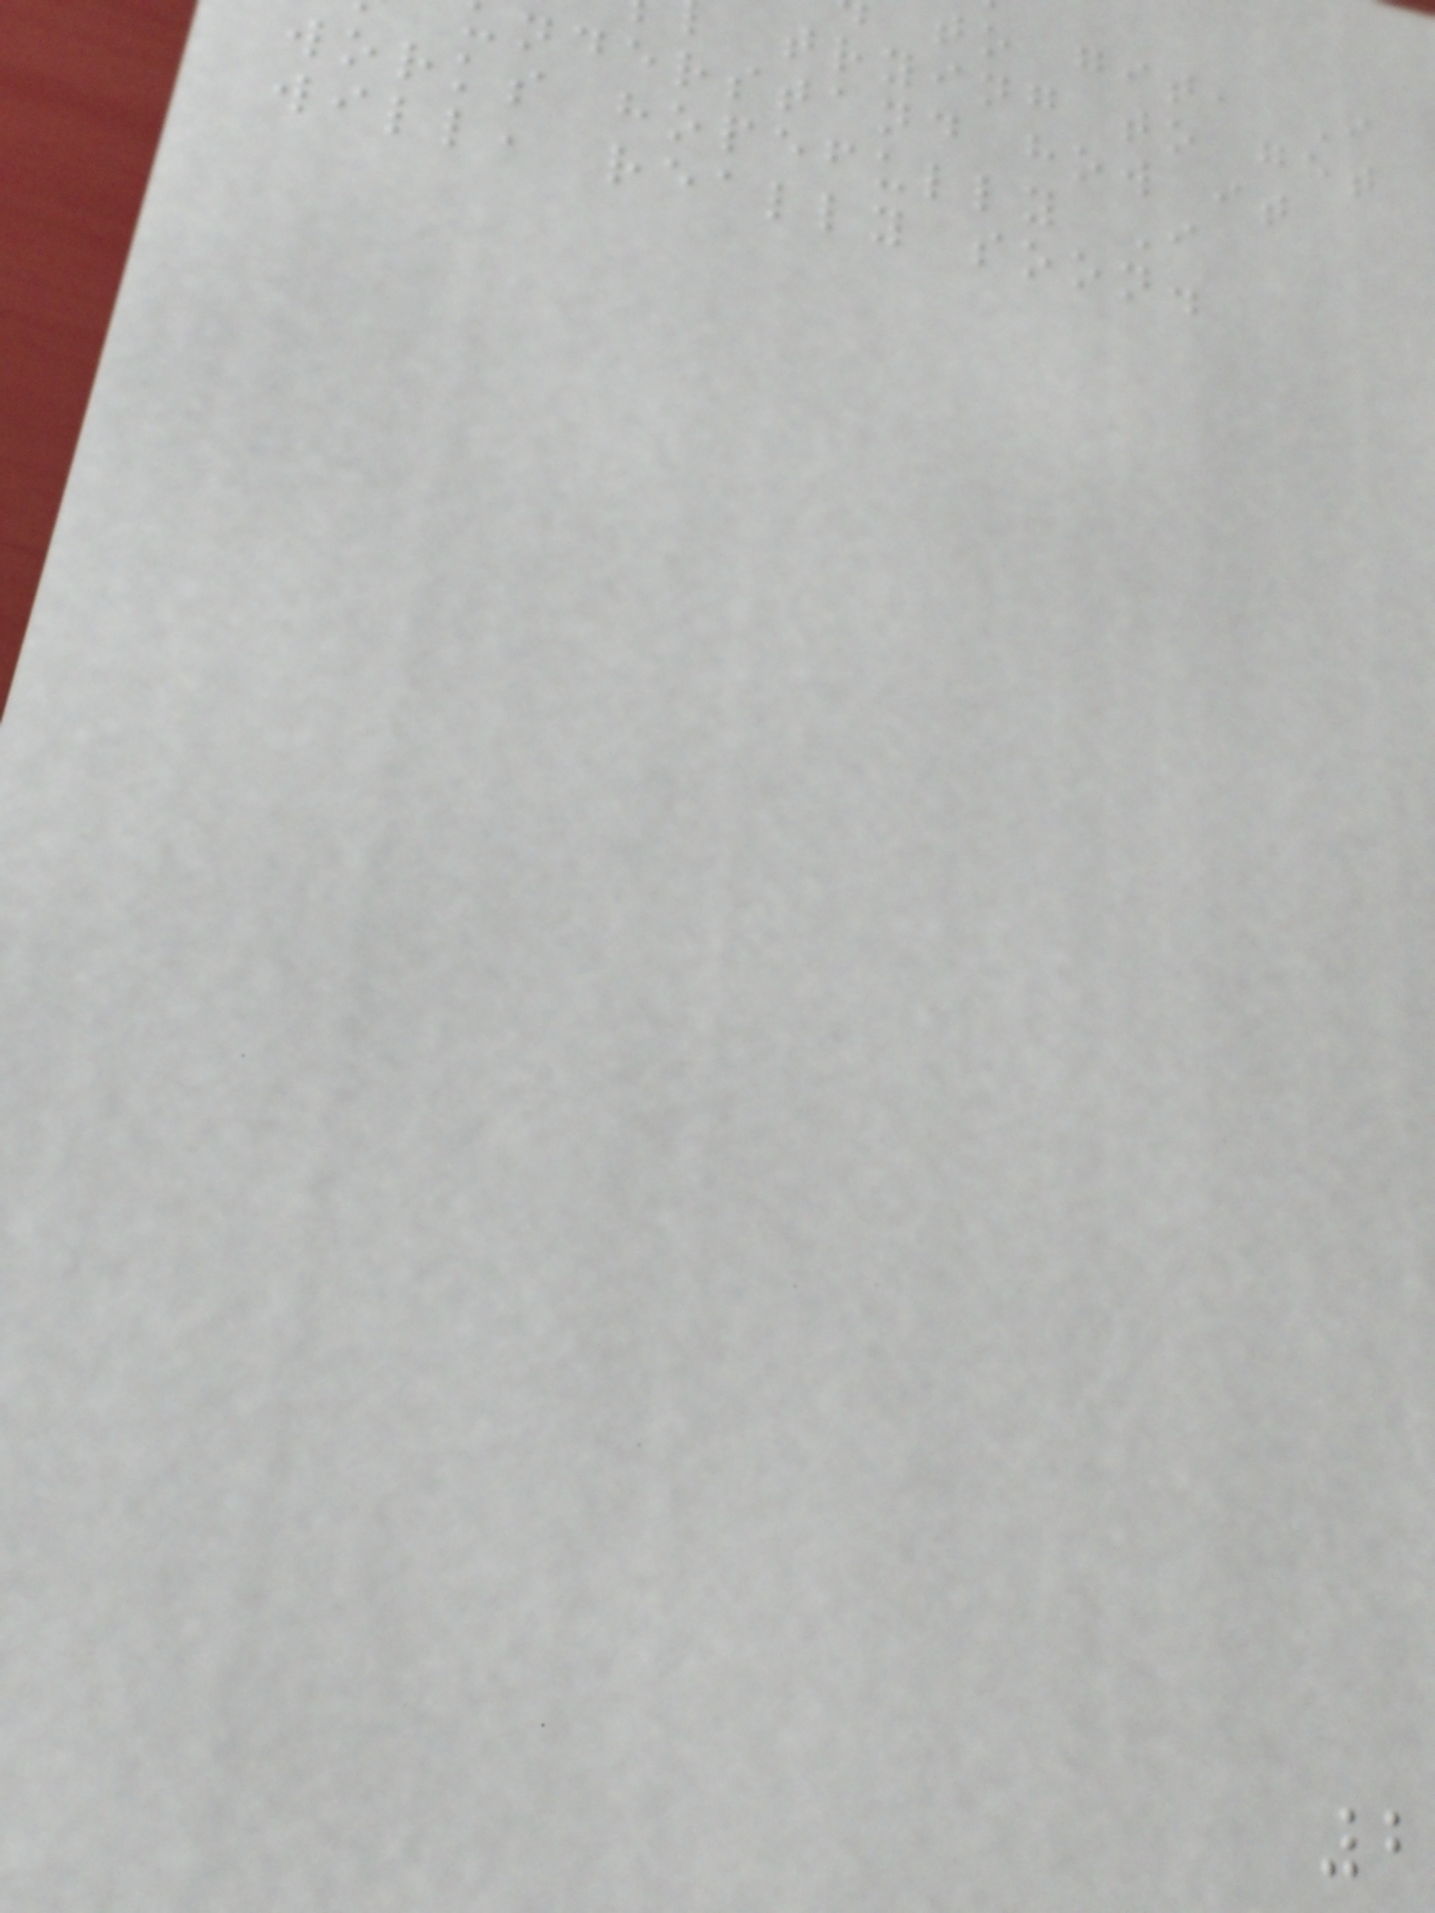to git, I
trying to get
nderstand how it
works hopefully I
will, really soon.
